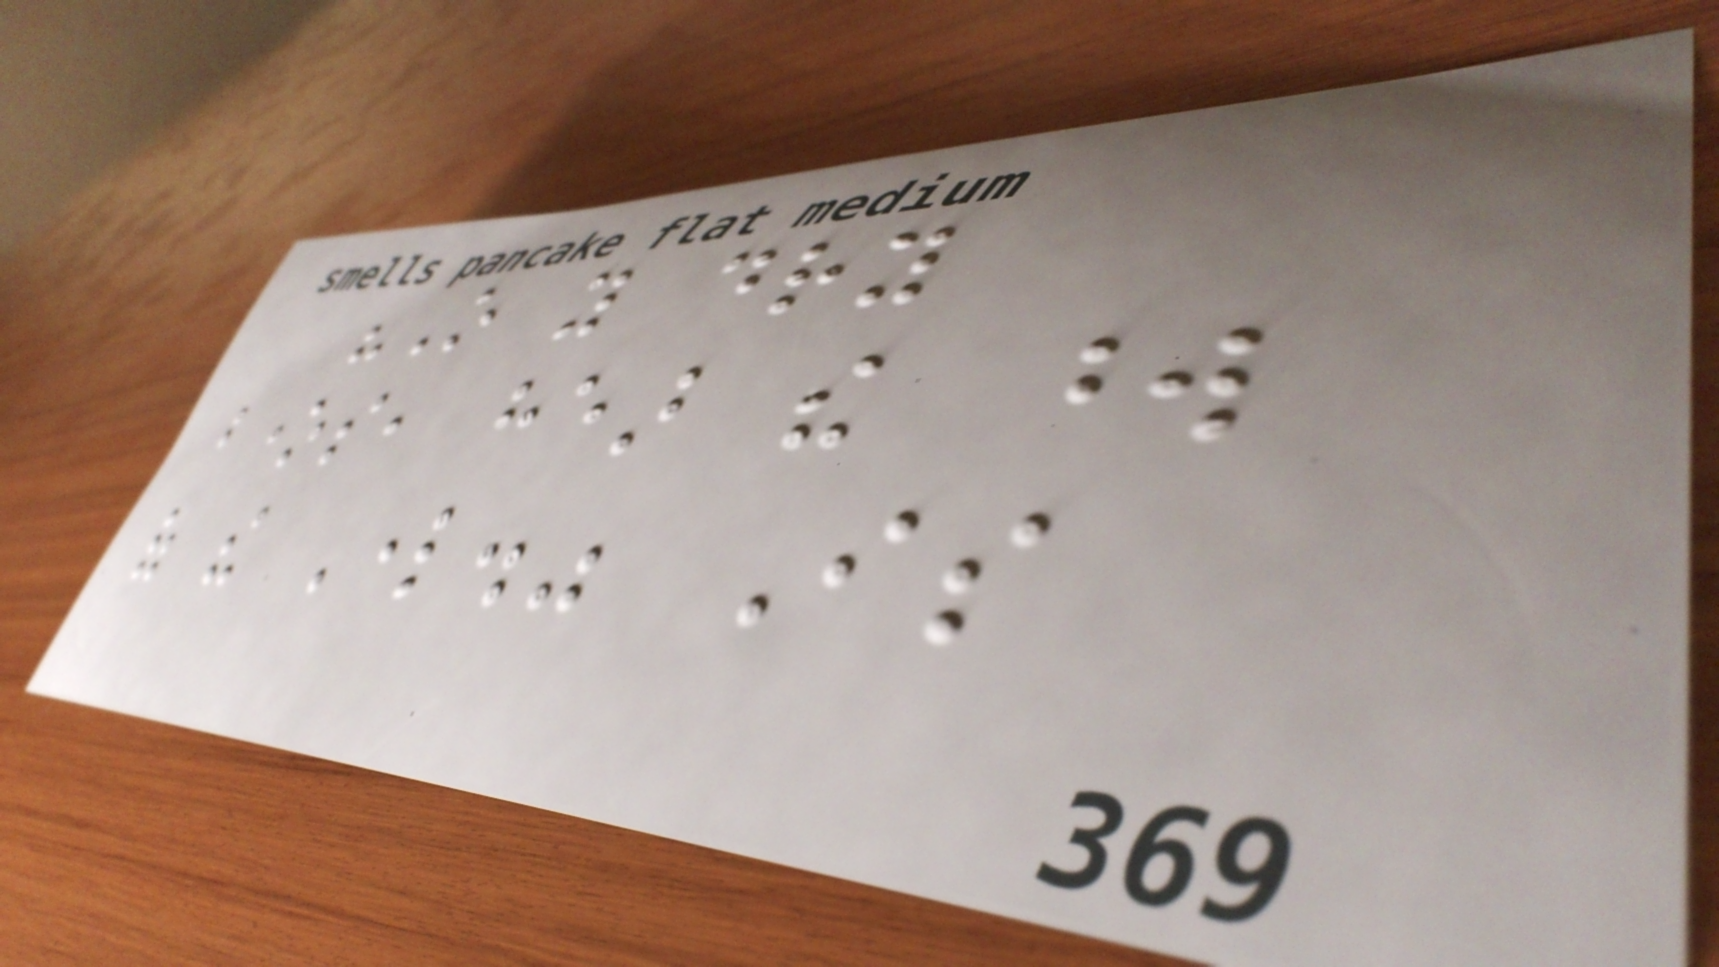"O you dry
bones, hear the word
of the Lord." Is
